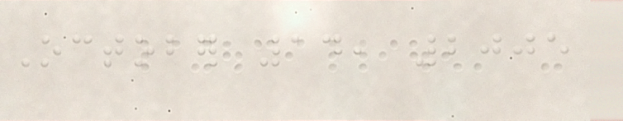October 14, 2005
